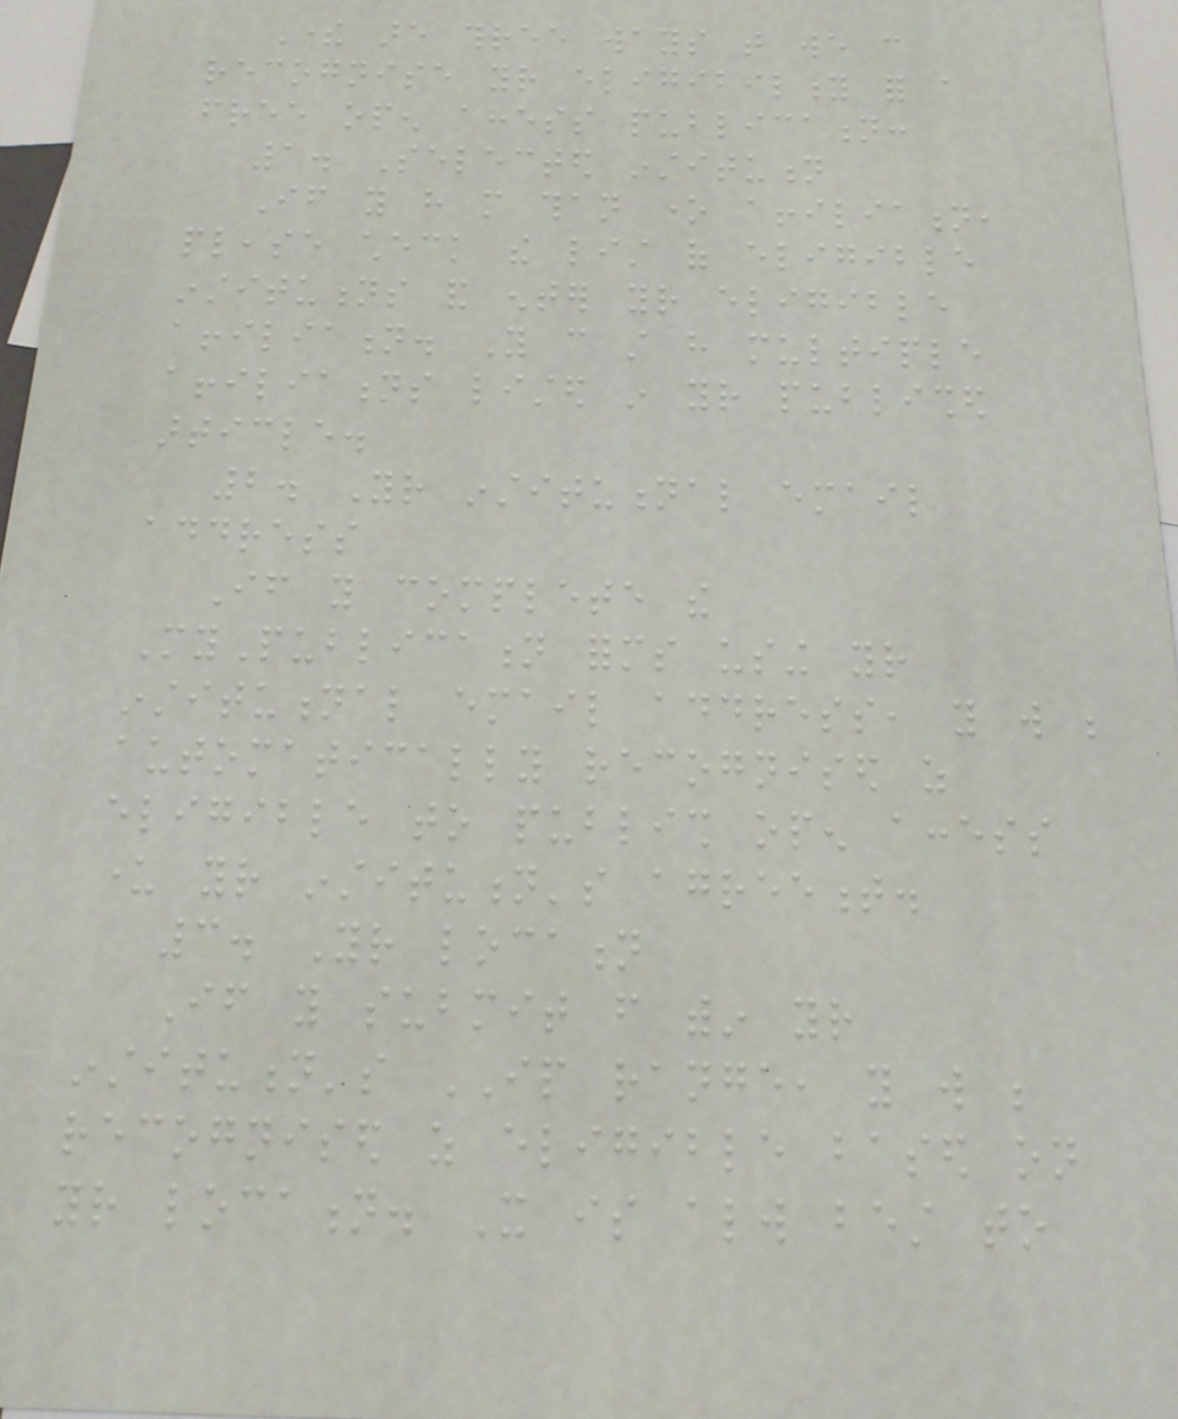There are three ways that we can
recognise your eligibility for a
free open access publication:
1. Selected institution
If you have more than one affiliation,
please check the list of eligible
institutions and enter your eligible
affiliation. You can still have multiple
affiliations listed in your published
article.
2. Your institutional email
address
If you complete the
MyPublication forms using your
institutional email address, you will be
automatically recognised as
eligible to publish open access
under your institution's agreement.
3. Your location
If you submit from within your
institution's IP range, you will be
recognised as eligible based on
your location. It is always best to
